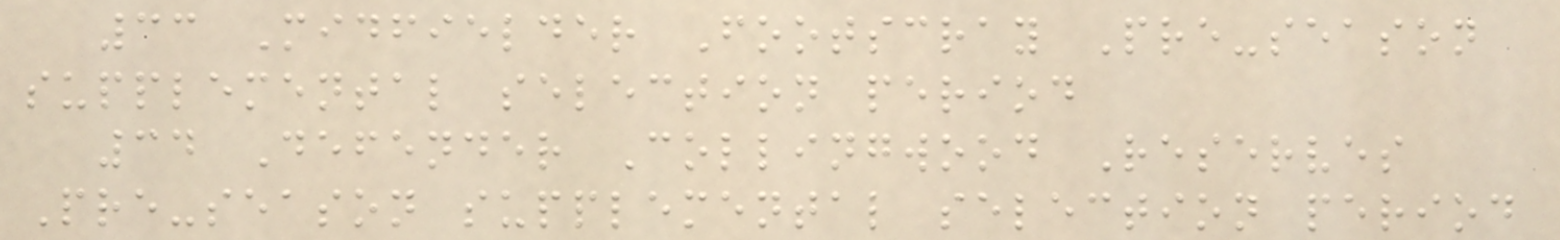33 Midfielder Footscray Pre-season
supplemental selection period
34 Defender Collingwood Reserves
Pre-season supplemental selection period
